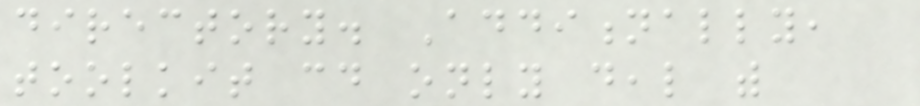directory. Additionally,
toolkit could only deal with
